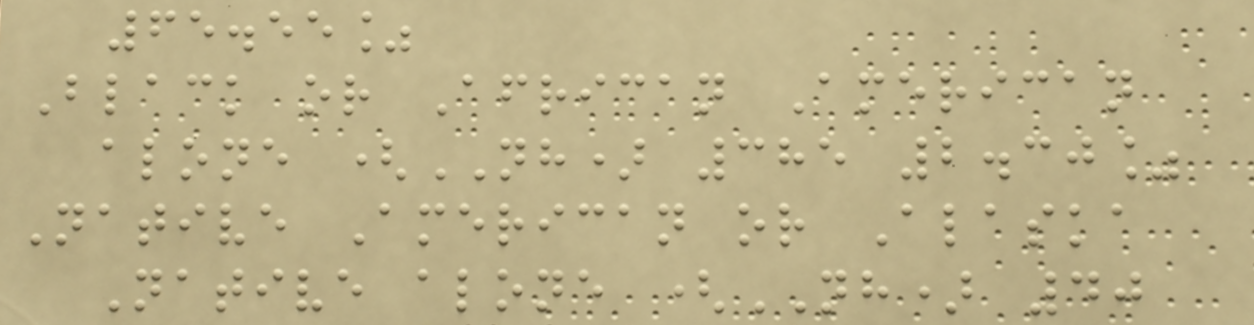65.55%
Black or African American
alone (NH) 385 2.30%
Native American or Alaska
Native alone (NH) 40
